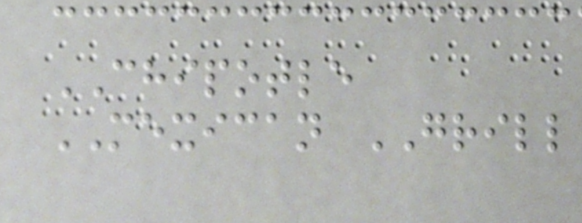CHIPOTLE
MEXICAN GRILL
